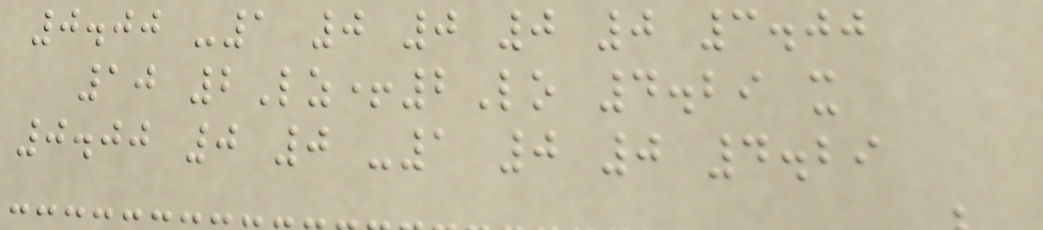0.00 -1 0 0 0 0 3.00
10 2Lz+2Lo 4.29 x
0.00 0 0 -1 0 0 4.29
